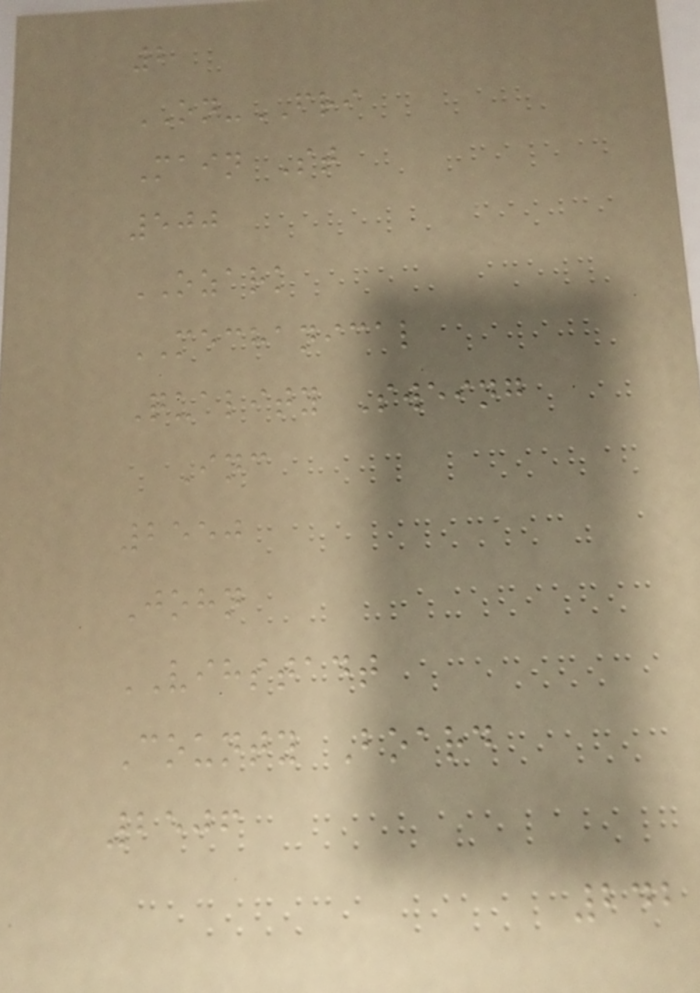2
ON-FRI
Main St
500
OZARK
MECHANICAL
Quality Sweing
Inc
2550
John
VIHSTADT
County Board
2506
242
